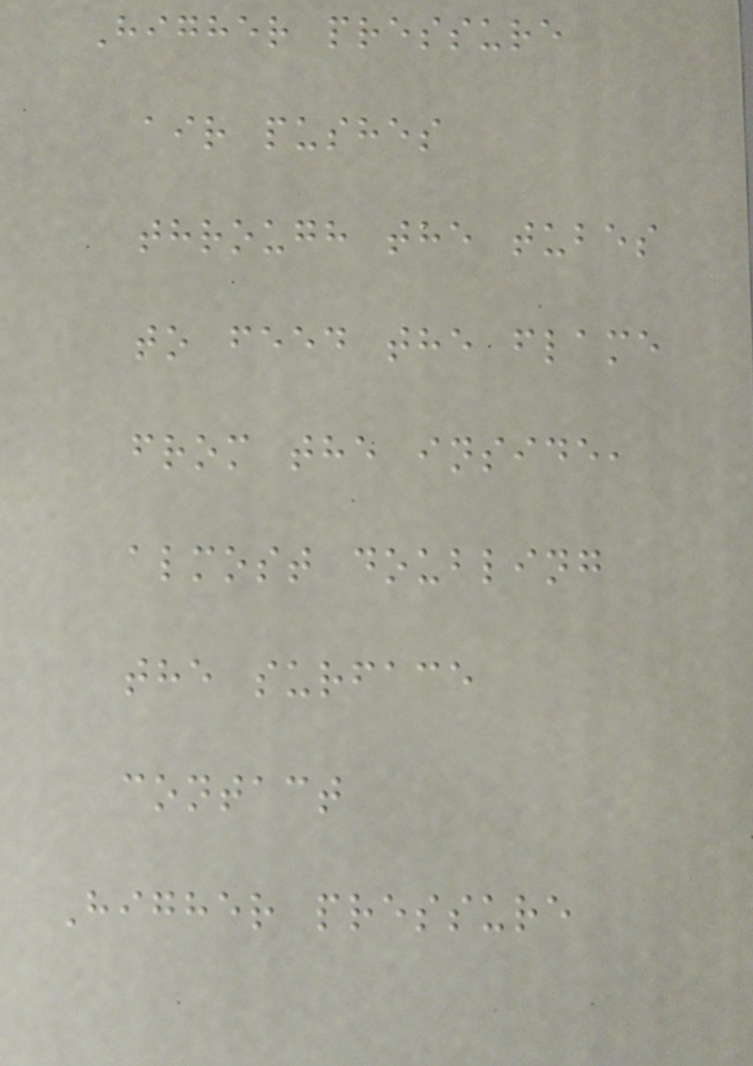Higher pressure
air pushes
through the tubes
to feed the flame
from the inside,
almost doubling
the surface
contact
Higher pressure
